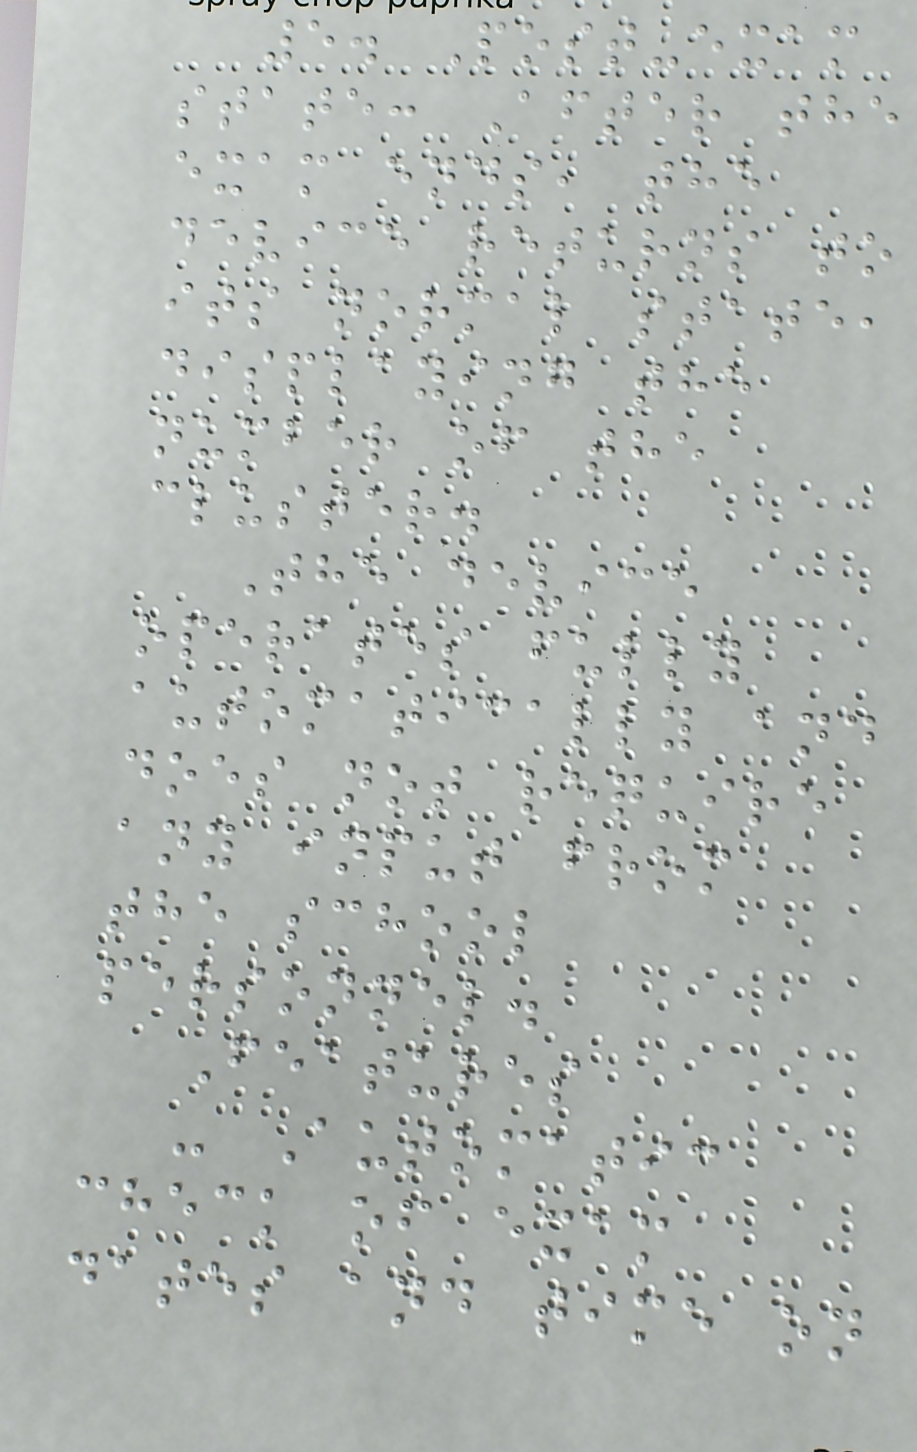5. Post-exam
state: After the
exam ends, the
device returns to
its normal state,
displaying the
number of the
cluster.
The device
operates fully
automatically and
does not require
any input from
the school
personnel.
Features
- Automatic
check of exam
dates and time on
